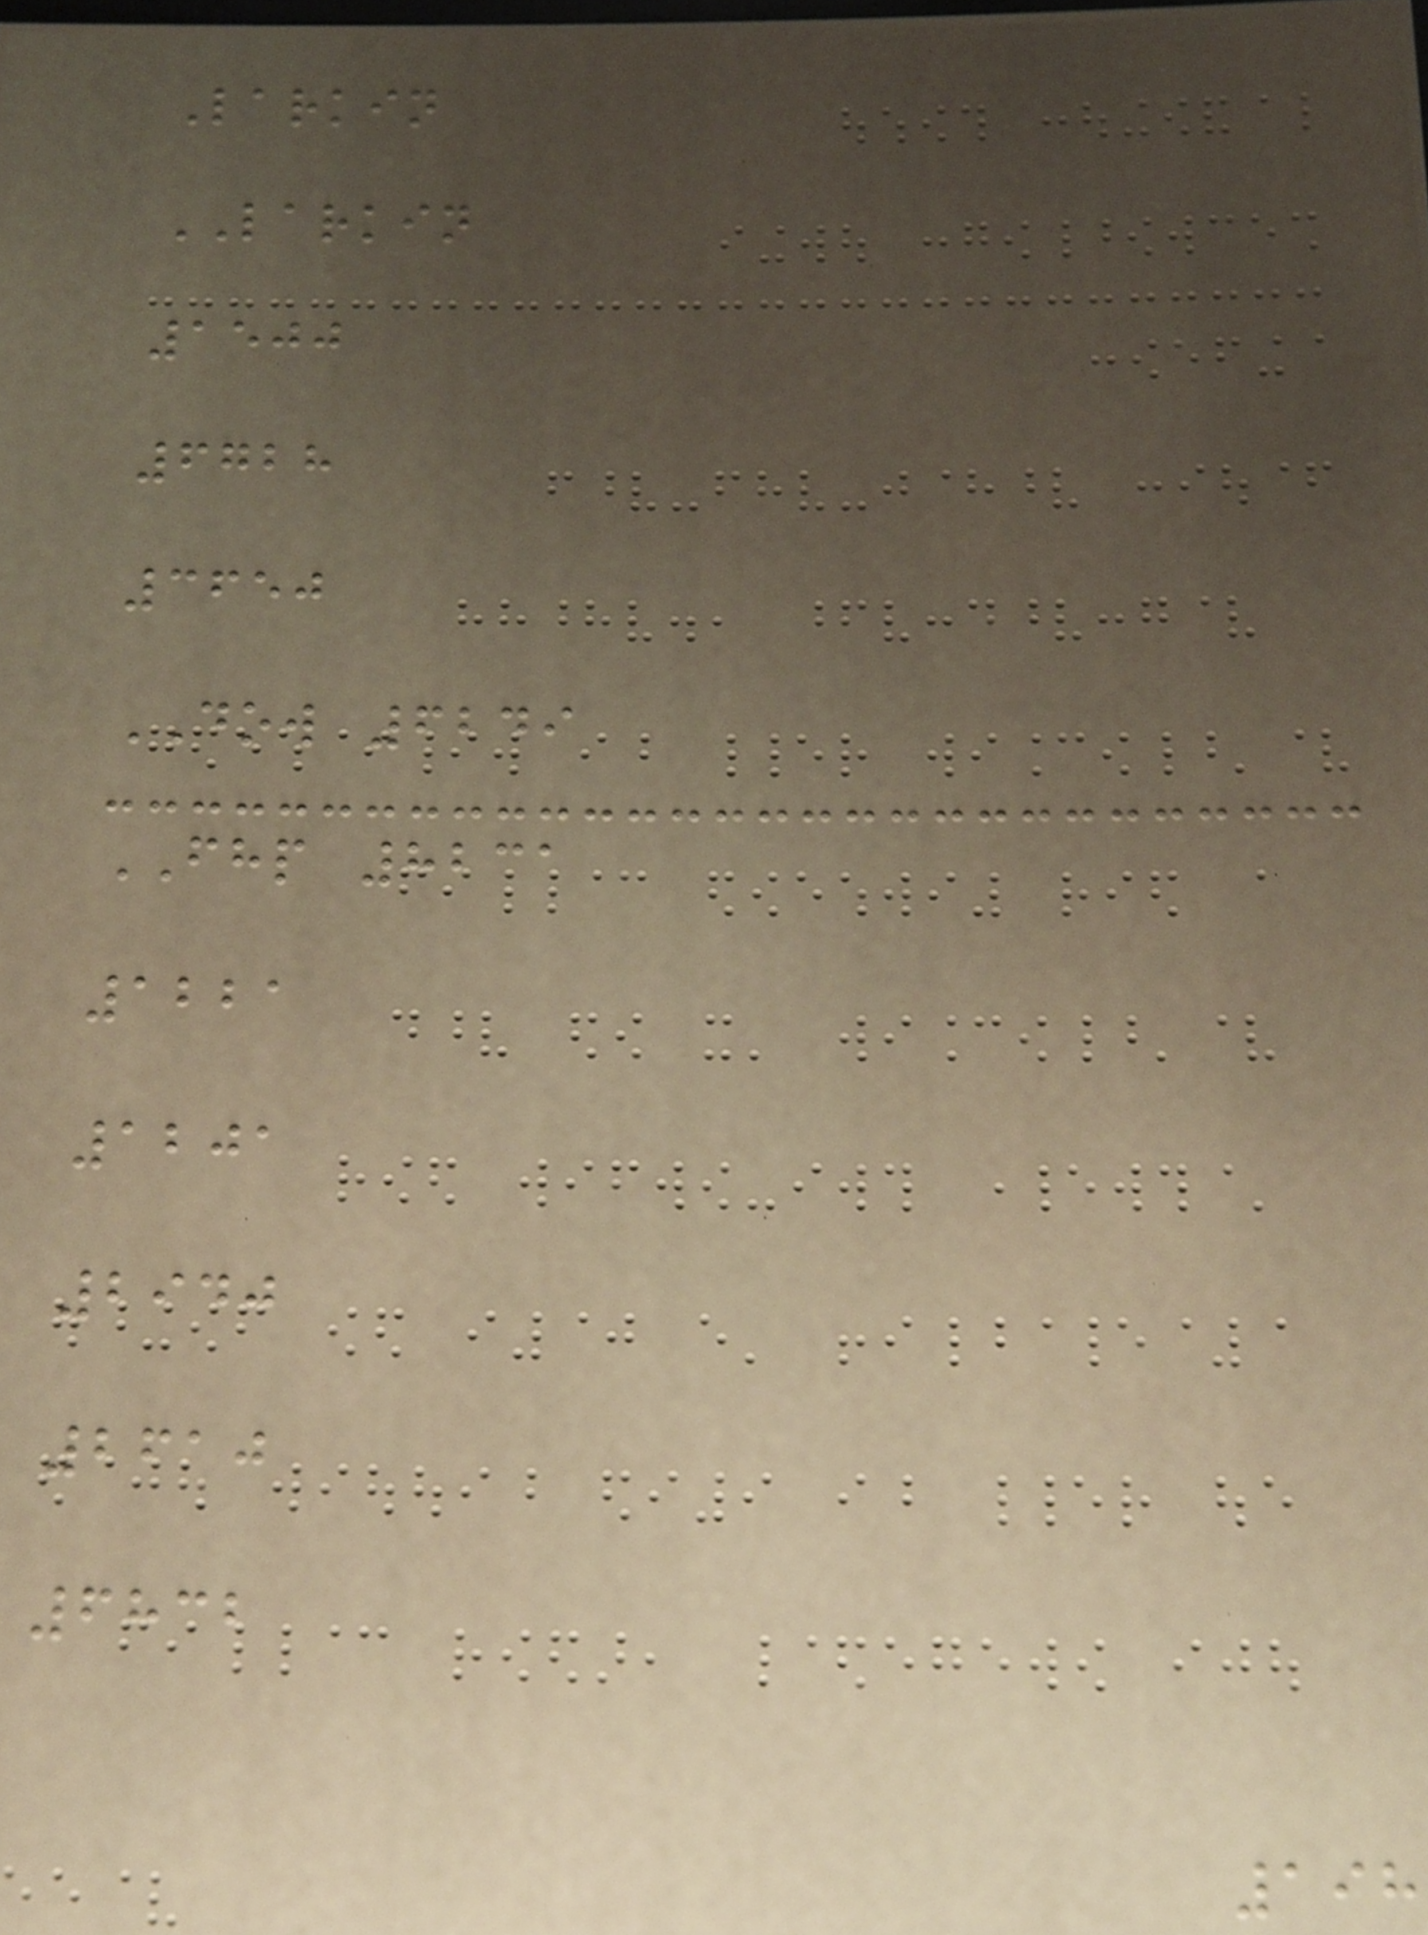Larkin
LARKIN
1500
6728
3650
DOW 6249
FHP 8231
1221
1201
2940
2610
6832
198
